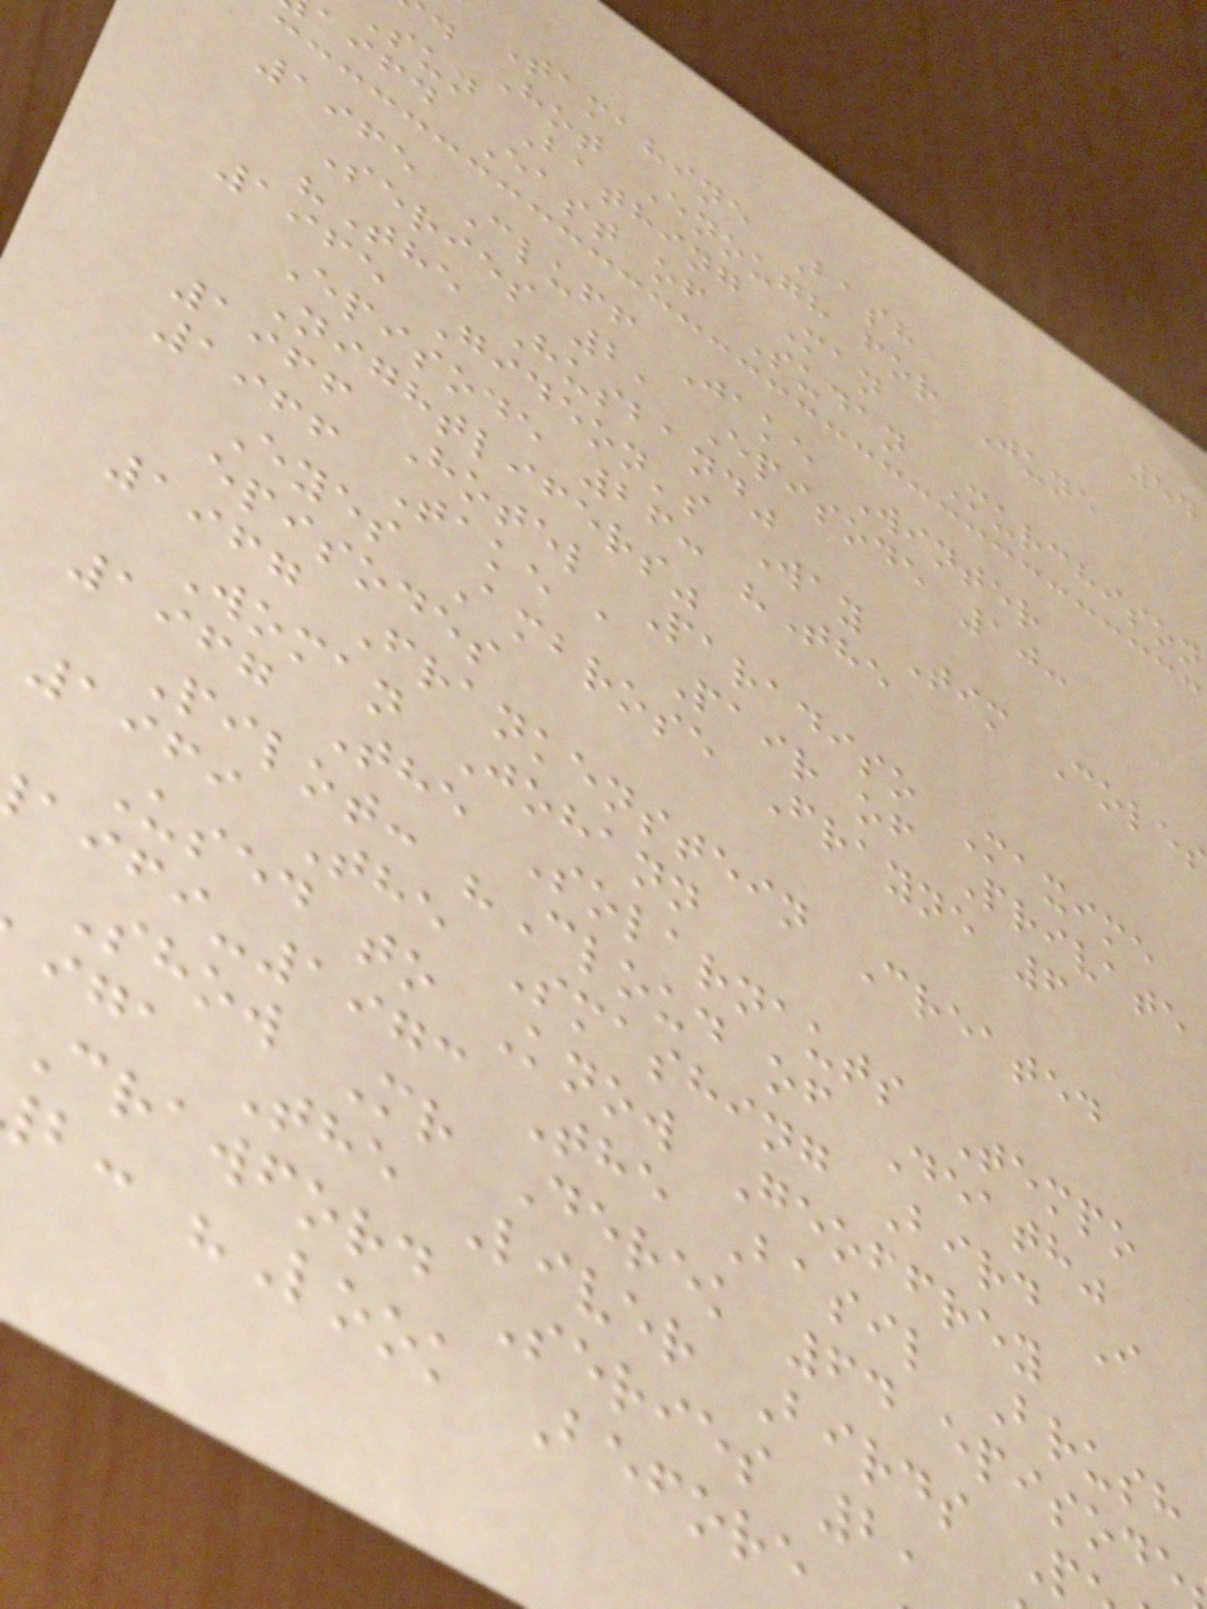54
Tamahine Bash
d Hot Enough for June
sun Bathing Man
aifd East of Sudan Murchison
1965 Cluff Jake Winter
Series 2, Episode 10:
"The Husband"
1965 Gideon's Way Tim Coles
Episode 26: "The
Nightlifers"
1966 Hotel Paradiso Maxime
1966 Take a Pair of Private
Eyes Ambrose Frayne 6
episodes
1967 Frankenstein Created
Woman Johann
1967 The Solarnauts Tempo
Pilot: "Cloud of Death"
1969 The Smashing Bird I
Used to Know Geoffrey
-1973 The Basil Brush
Show Mr Derek 64 episode
iga The Liver Birds P
Crawford Series 2,
b: "Look Before
